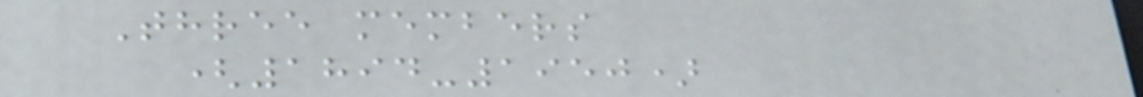Three members
(1894-1950)
